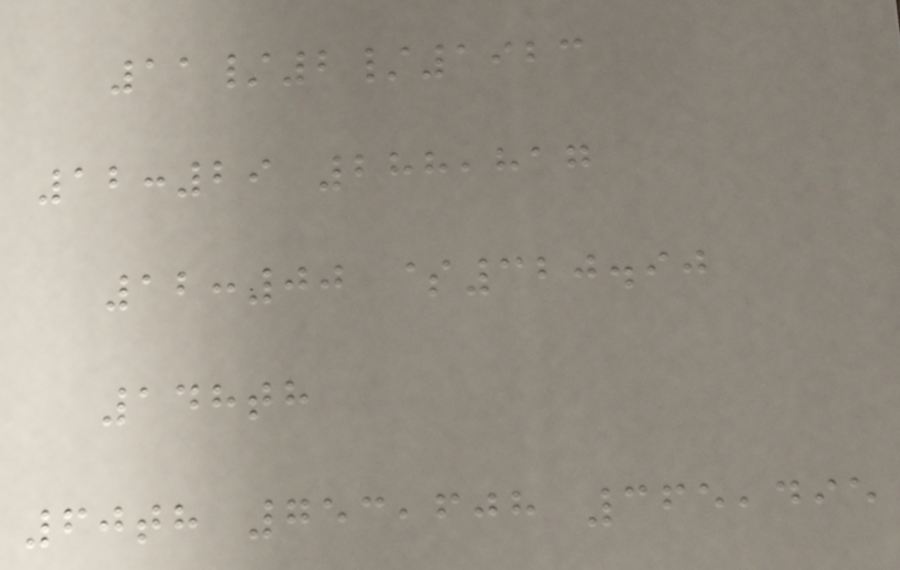11/2/1923
12:29 288,817
12:00 $320.90
148th
60th 753,608 365,495
